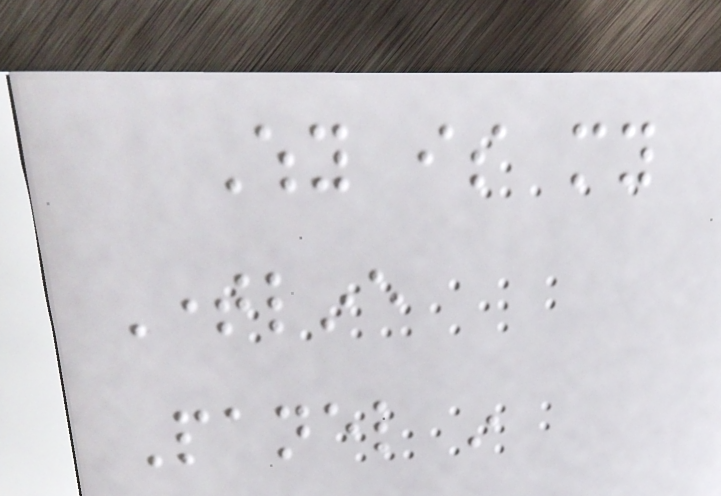Why is my
Timeline
Panel in
